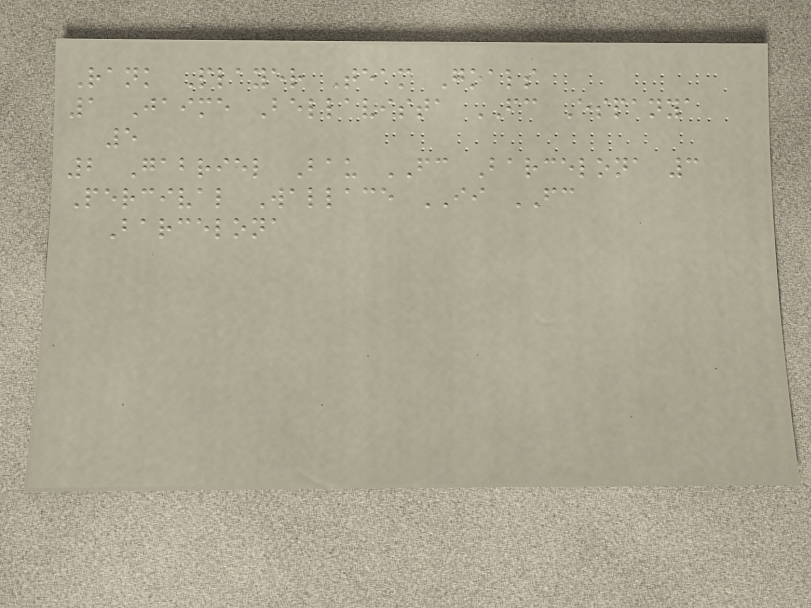Rank Player Team Goals
1 Jaime Bellavista FC Espanya
5
2 Gabriel Bau FC Barcelona 3
Percival Wallace II FC
Barcelona
